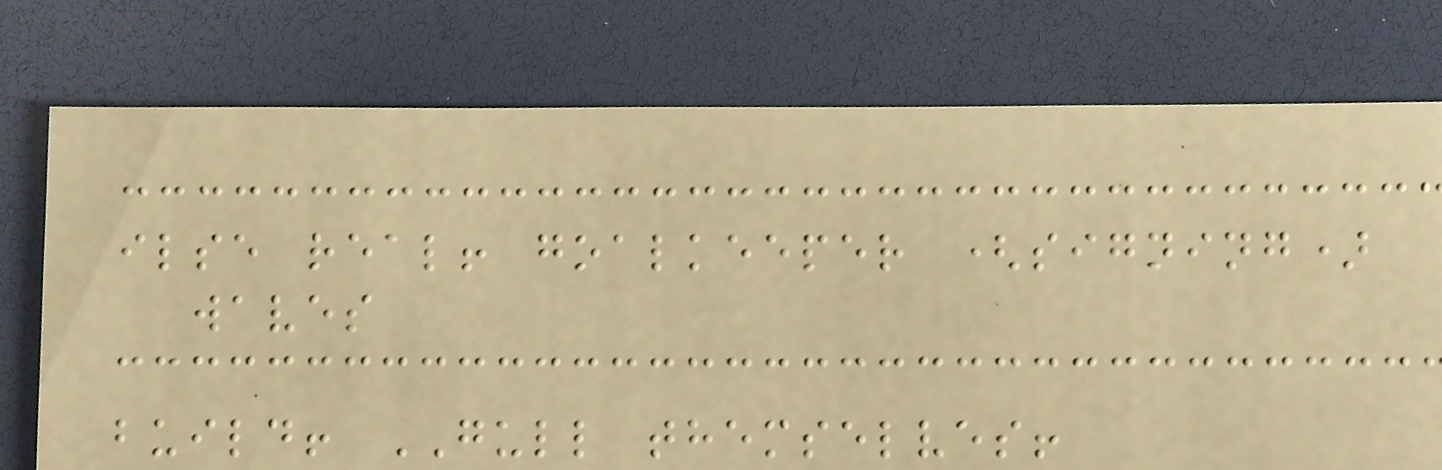ilse real! goalkeeper (signing)
waves
build! GULL themselves!
